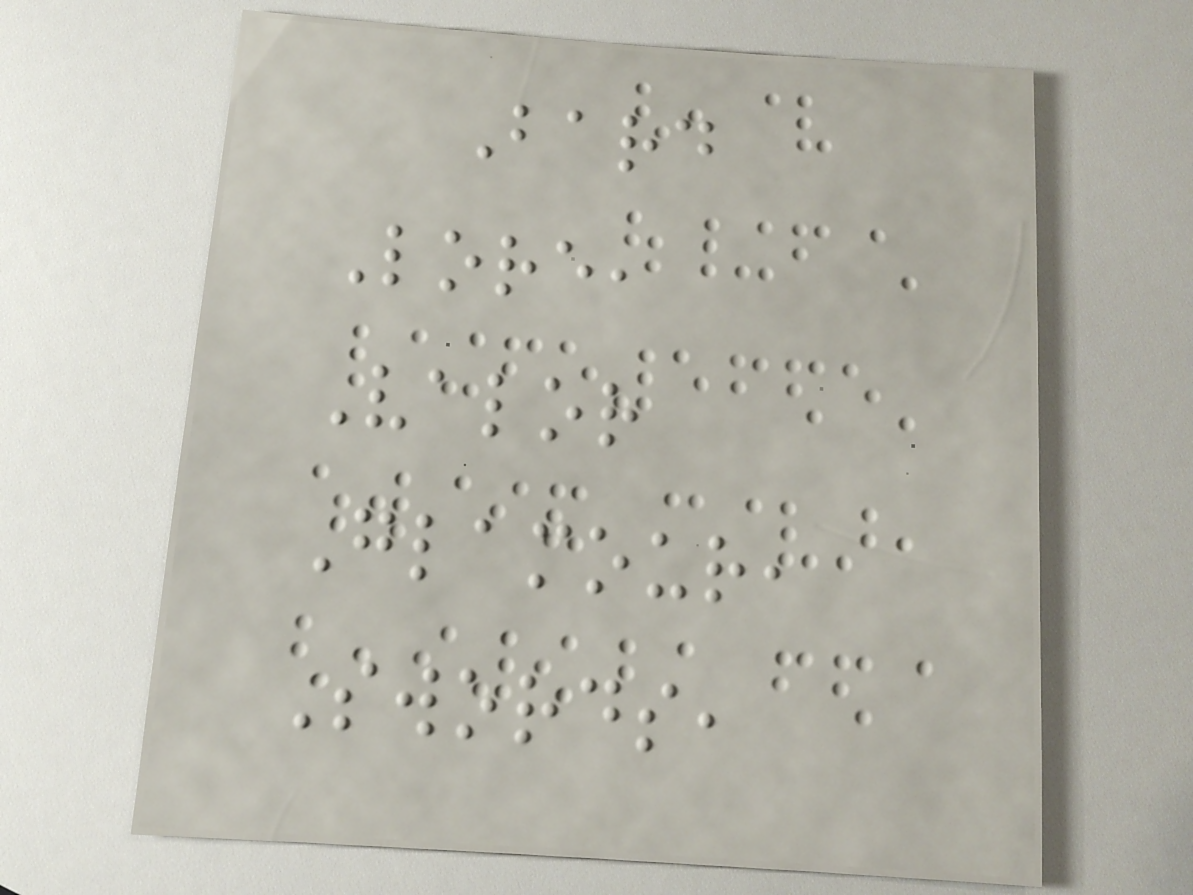Bard
Lore,
Valor
Glamour,
Swords,
